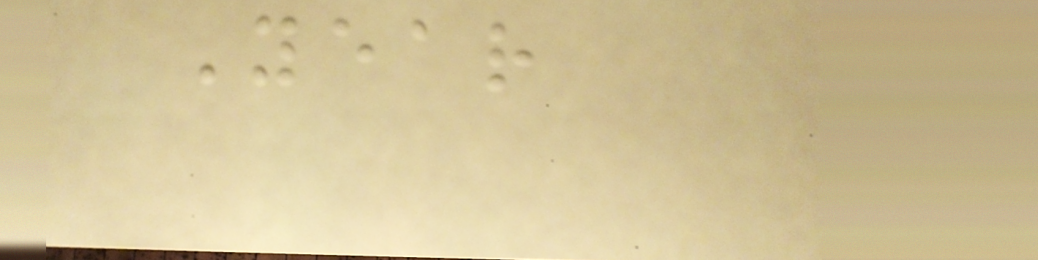Year
